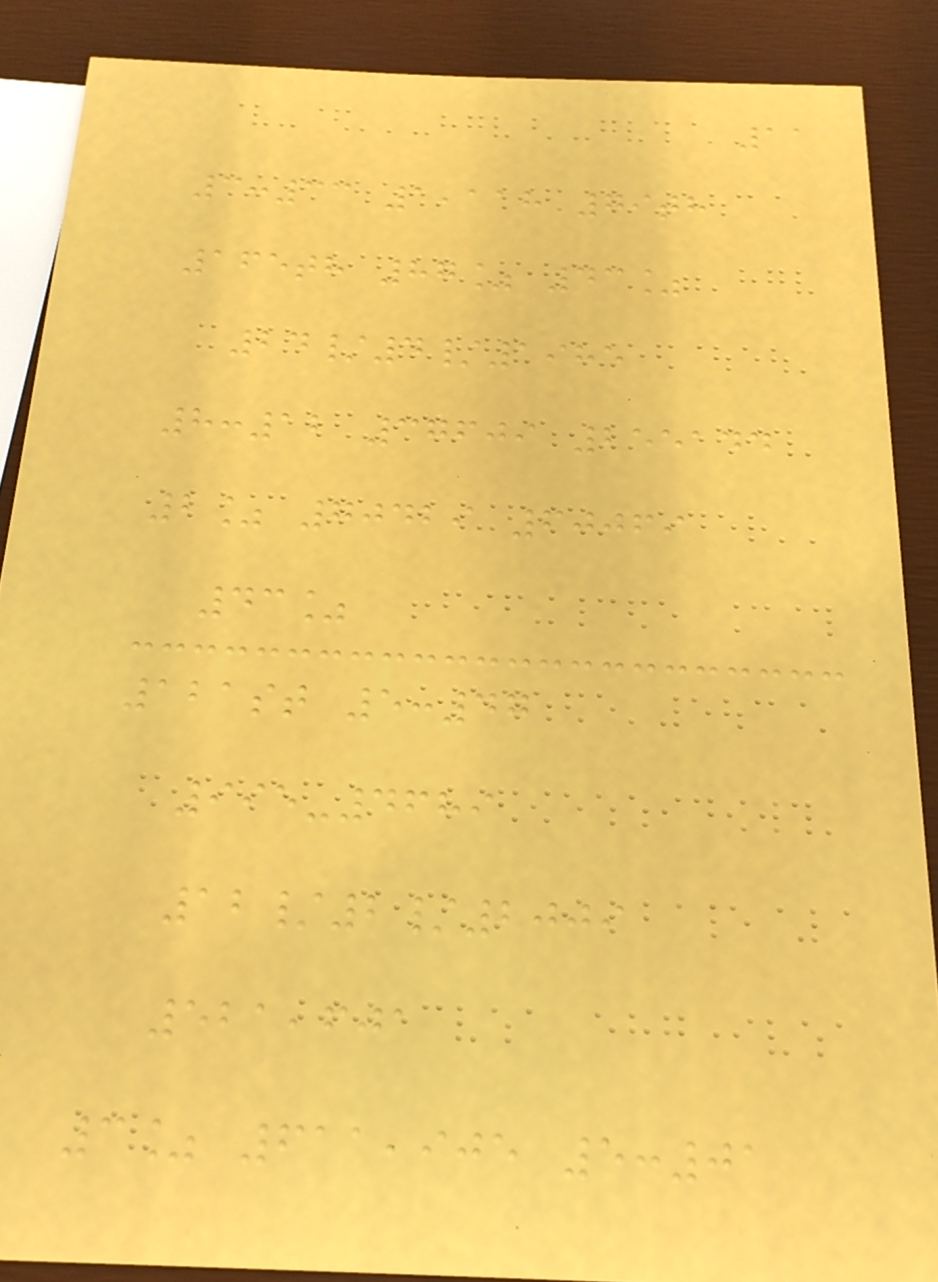11
3:33 1,118 79th
165th 87% 43%
24/4/1985
8:12 37609 255144
2% 70429 60069
43%
121st 5:47
995-4689
12/2/2009
521,601
3% 611,905 5:01
